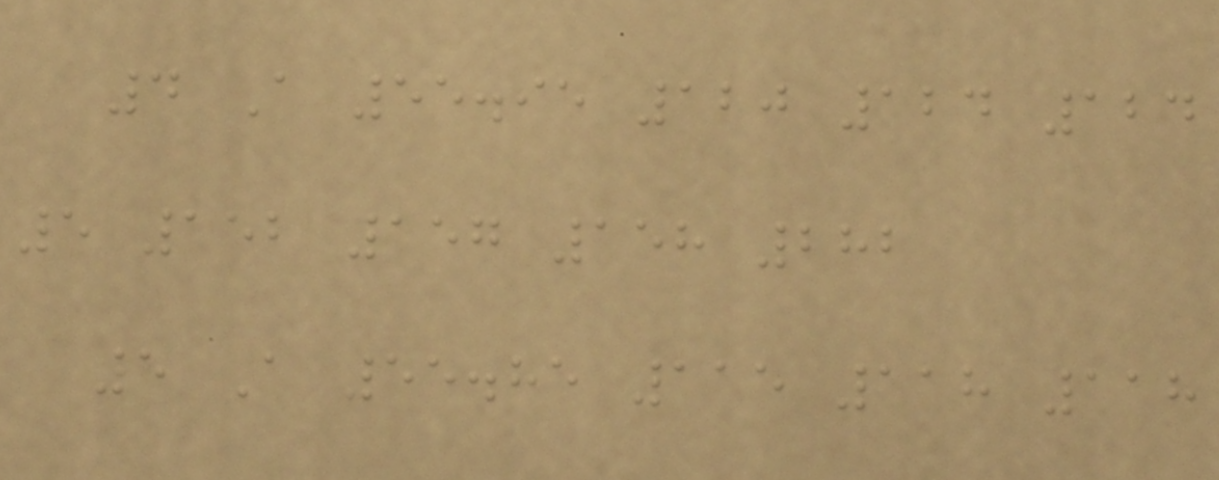4 A 55.95 120 124 124
5 152 157 158 282
5 A 55.85 115 118 118
